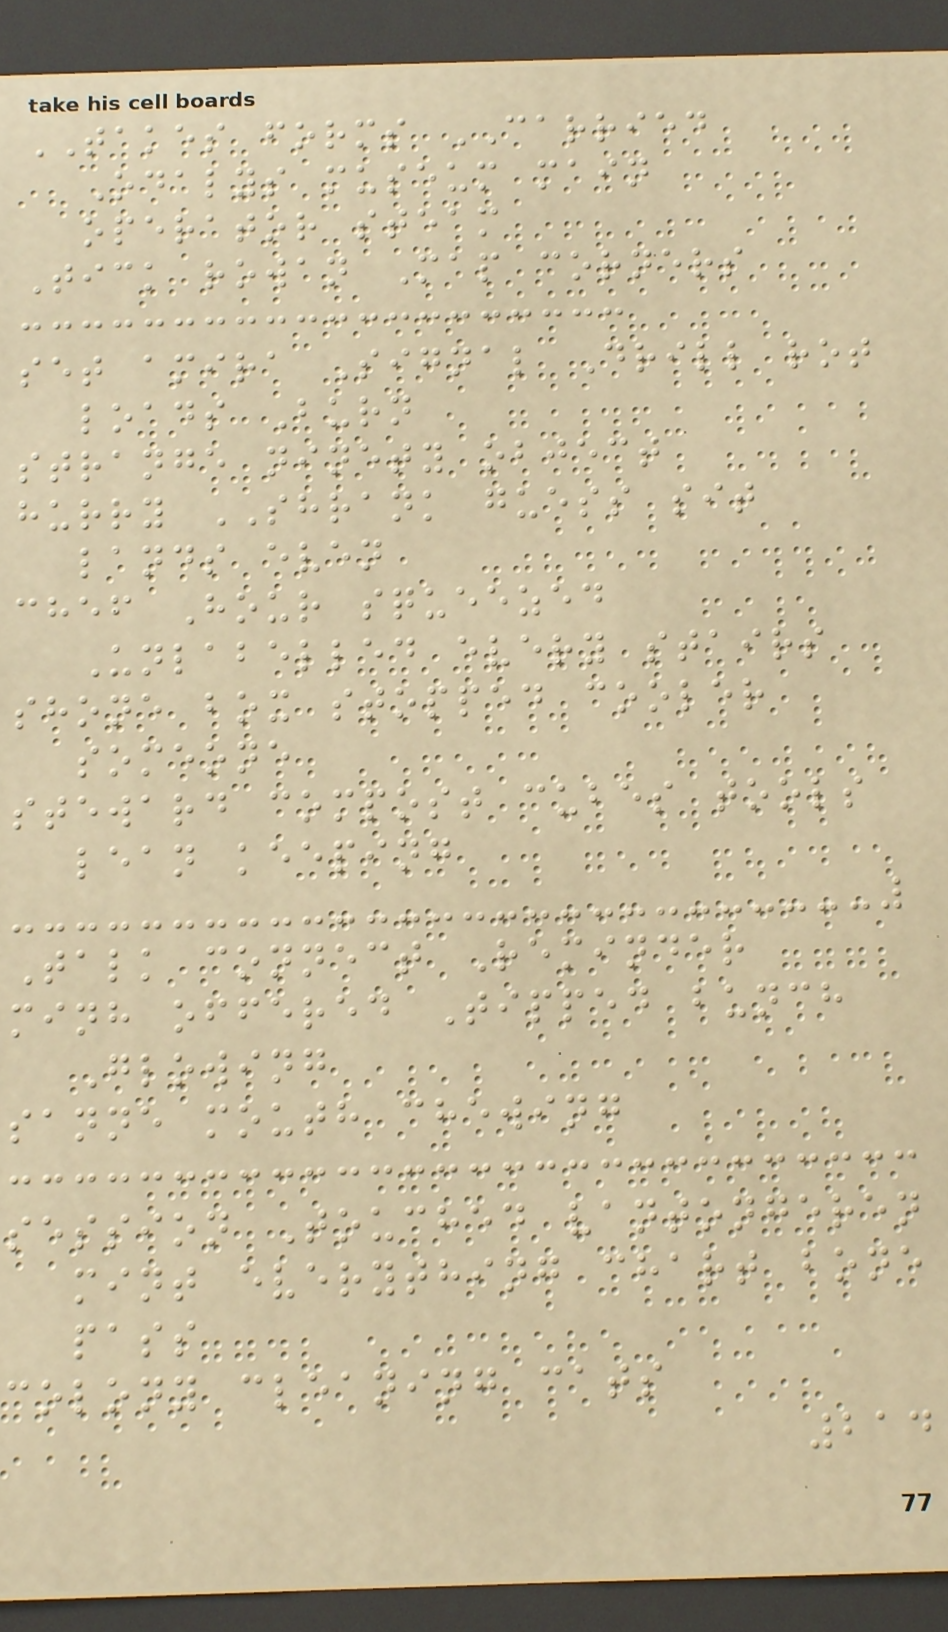TAKES forms CARRIED
Odalys museum main
operator steam
Tick rowan Map corners
set amira Signal Drill rot
loads Burn
strange ninety object
hurry SHRANK guess sit
lands even
chef Hour squeezed
Unlabelled every stairs
shone box stopped cooler
someone
steward compost cubes tools
lean keeping
Talk connect Reminder
minh offered Tipped bunch
Glowing
sanne mouth chewing
session Touched vantongeren
mint everything chart bone
pass
colony cleaning cats
214
